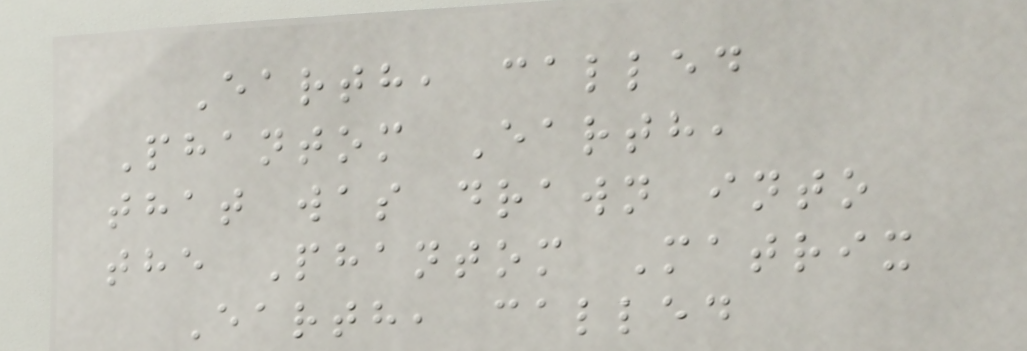Earth, called
Phantom Earth,
that was drawn into
the Phantom Matrix
Earth, called
